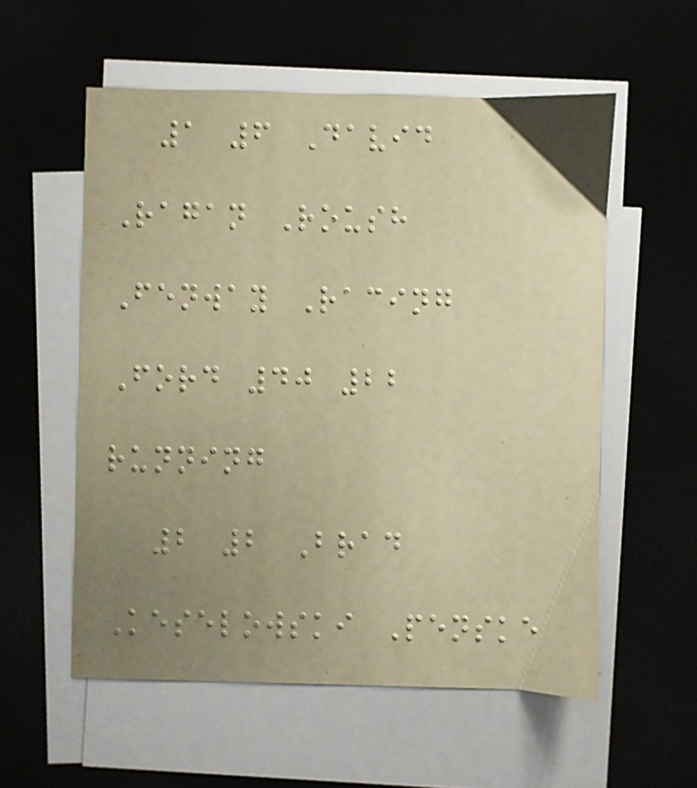1 6 David
Ragan Roush
Fenway Racing
Ford 40 22
running
2 2 Brad
Keselowski Penske
